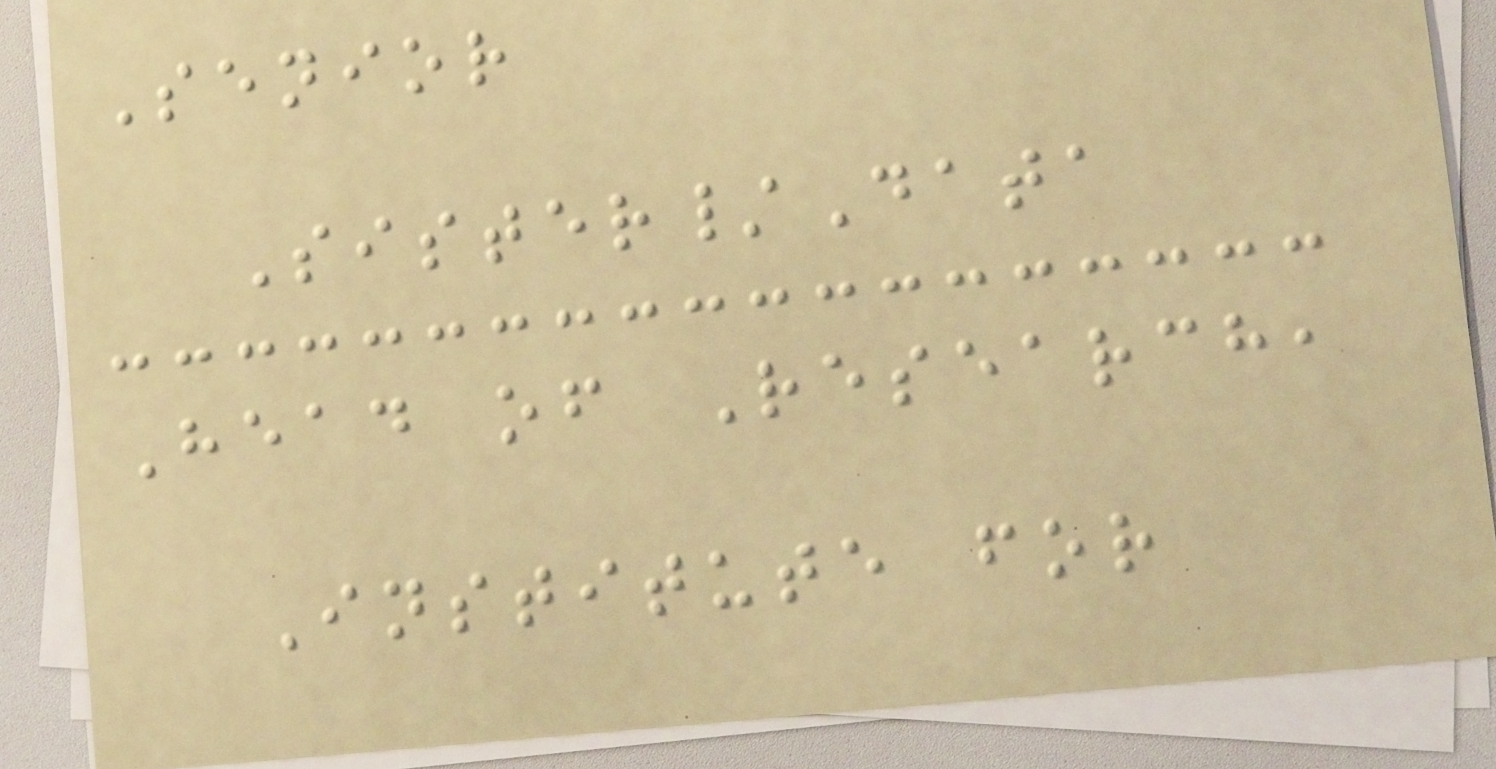Senior
Sister/Data
Head of Research,
Institute for
